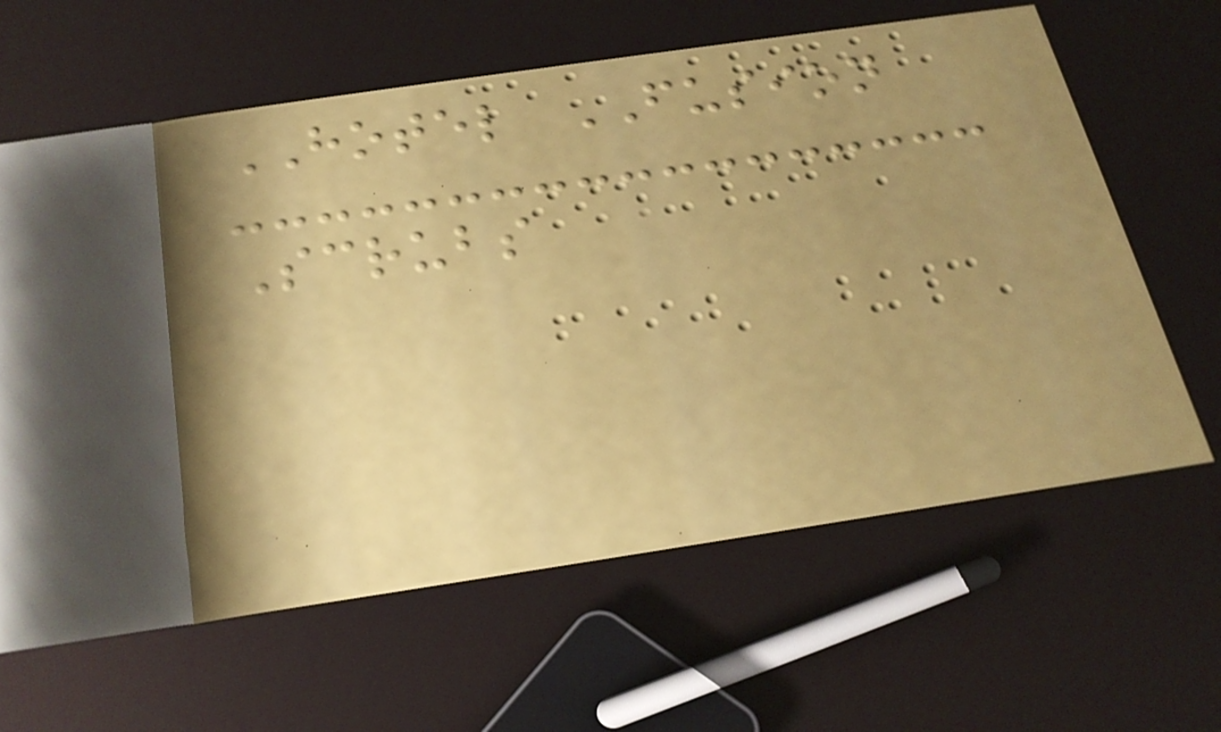HOTEL FUSION
Scrubs
